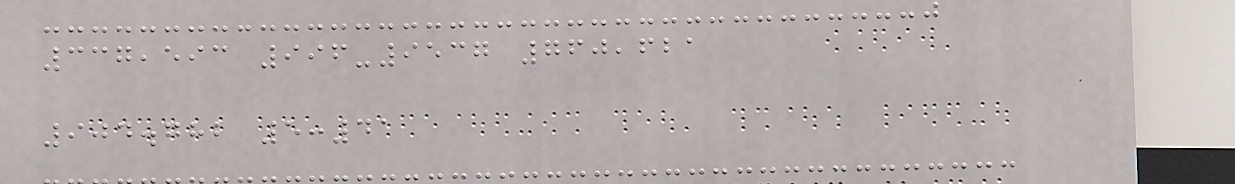337,593 996-9537 760,621
904.782 5:41
